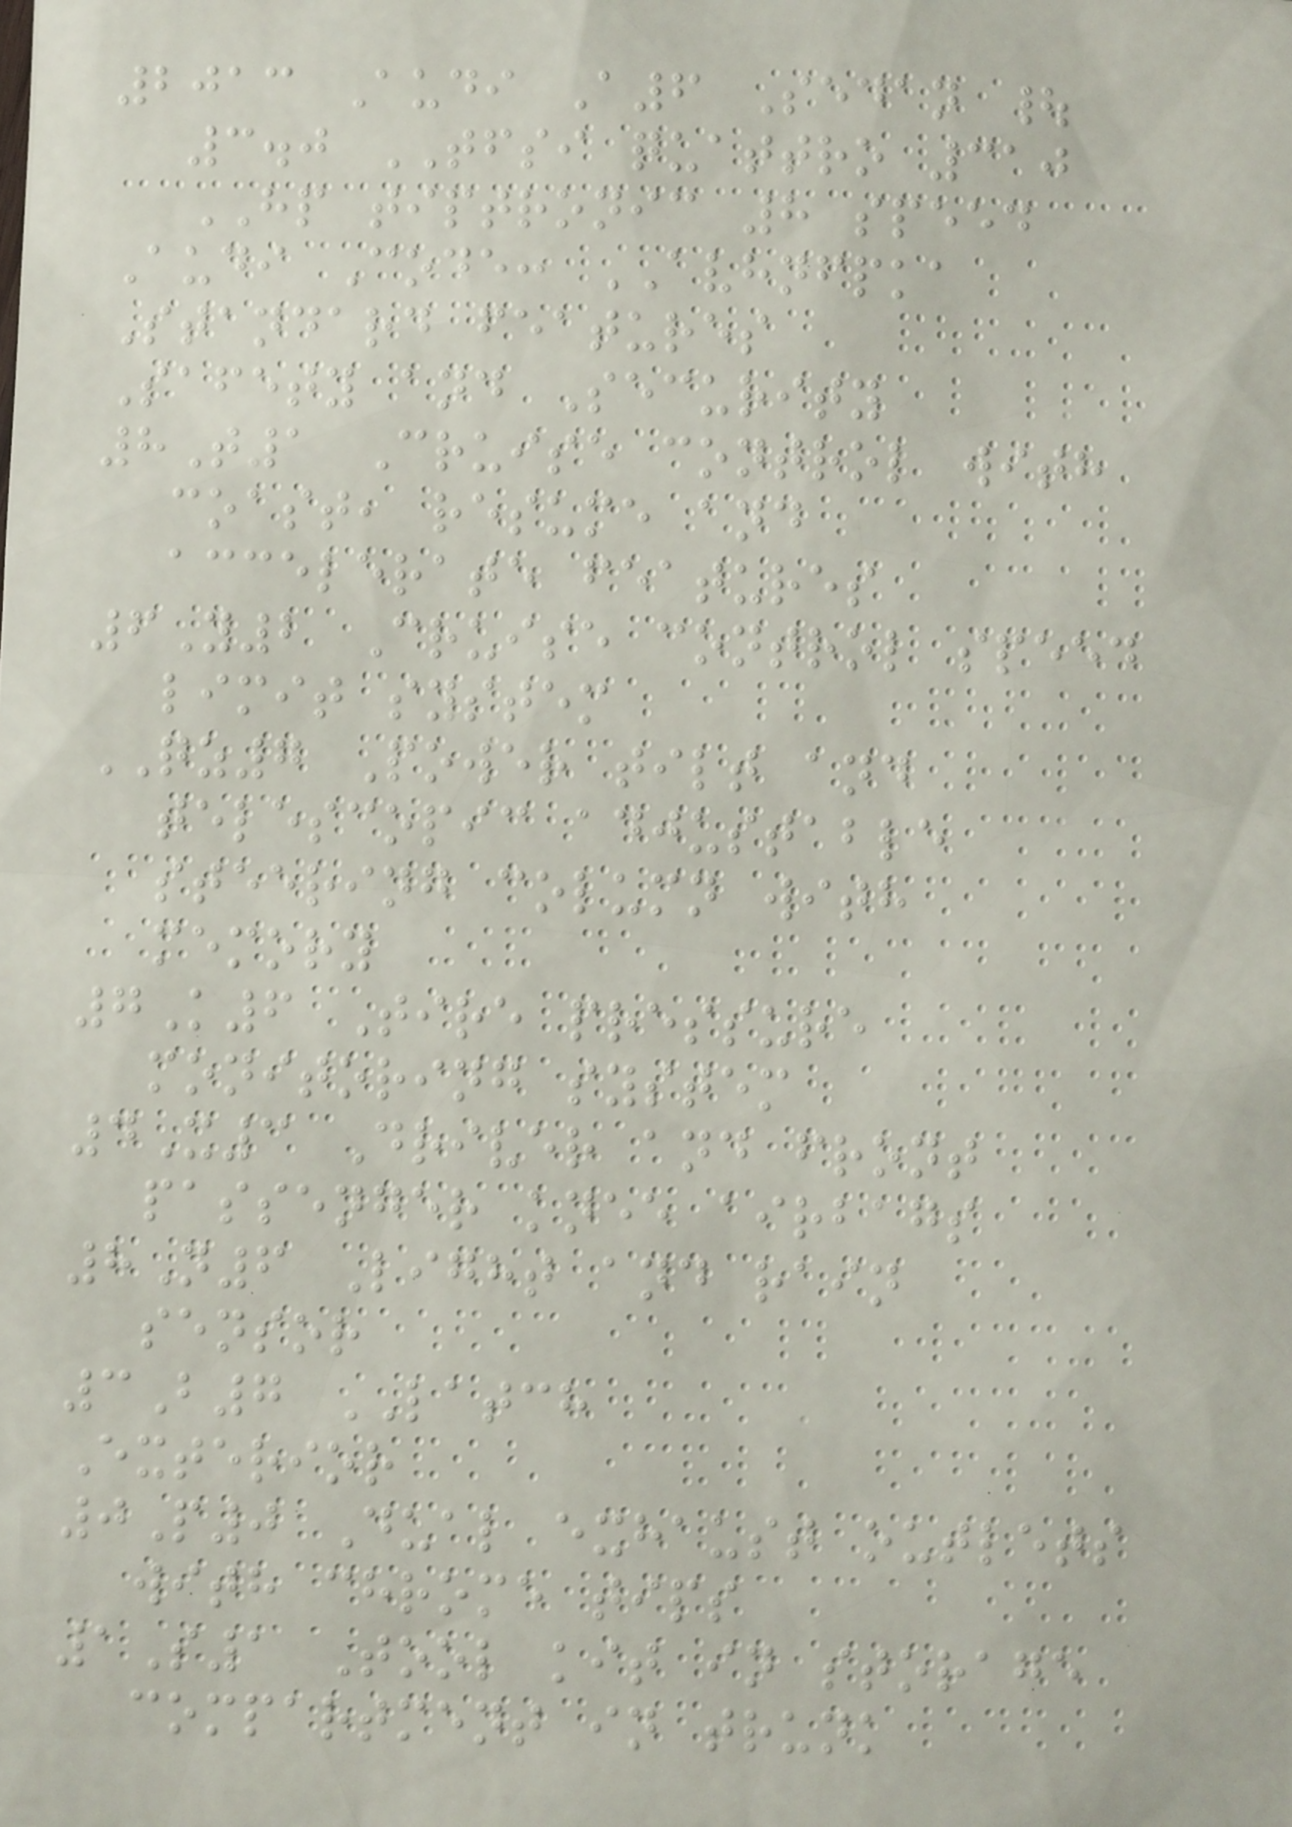2013 Audi A6 Sedan |
3.0 TFSI quattro 310
HP tiptronic 8 speed
Audi Code: AVHNFPKA
Standard features
Safety and Security
8T1 Cruise control with
coast, resume and
accelerate features
6Y2 Cruise control speed
limit system
QZ7 Power tilt and
telescopic adjustable
steering column with
memory
7K6 Tire pressure
monitoring system
4X3 Driver and front
passenger knee airbags
8N6 Light and rain
sensor
3B7 LATCH
Exterior
0P0 Dual exhaust outlets
with chrome tips
1S1 Tool kit in storage
compartment in trunk
